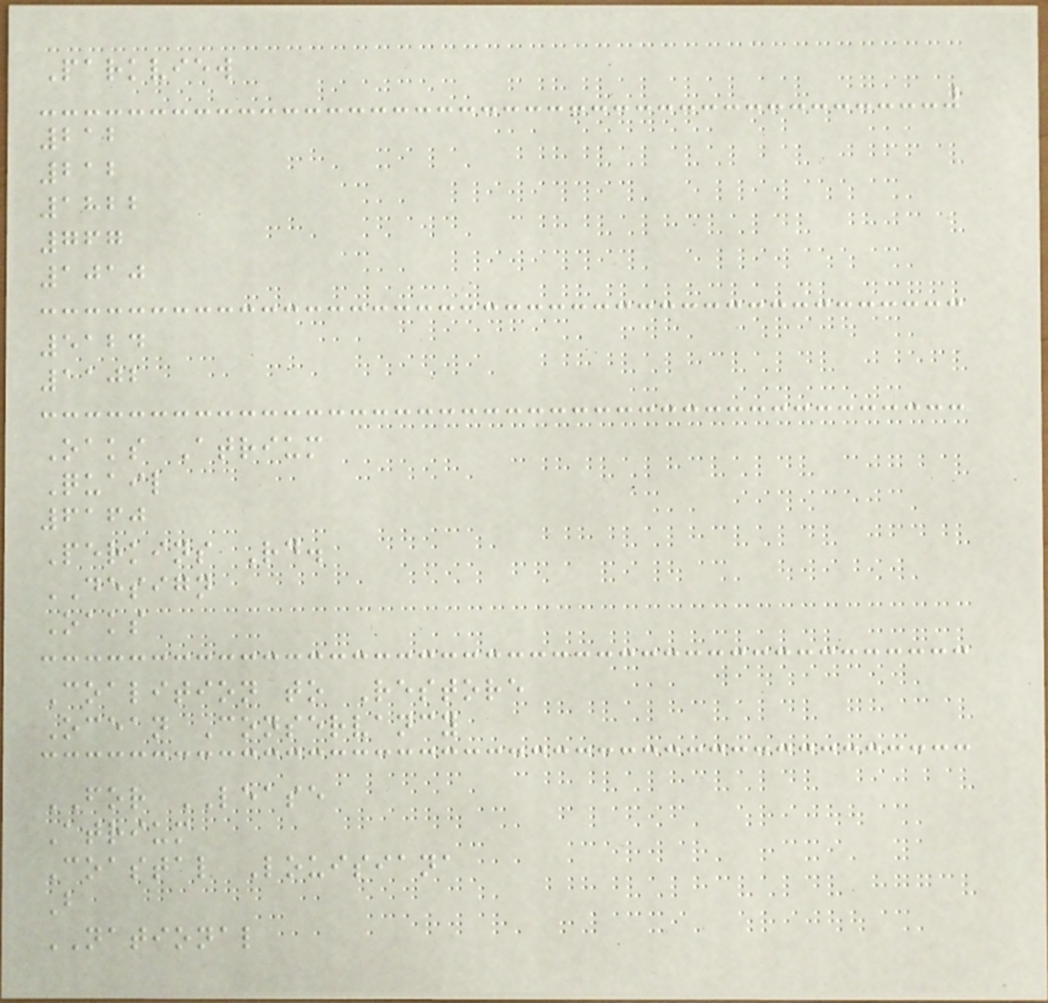Parkview
212
212
1822
767
1010
5124
1102
Oaks Atrium
Quail
6160
Perkins Rd.
DESIGN
Oaks
Coalition to Restore
Ocean Conservancy
FOR LEASE
Atrium
Coastal Louisiana
B
NATIONAL
